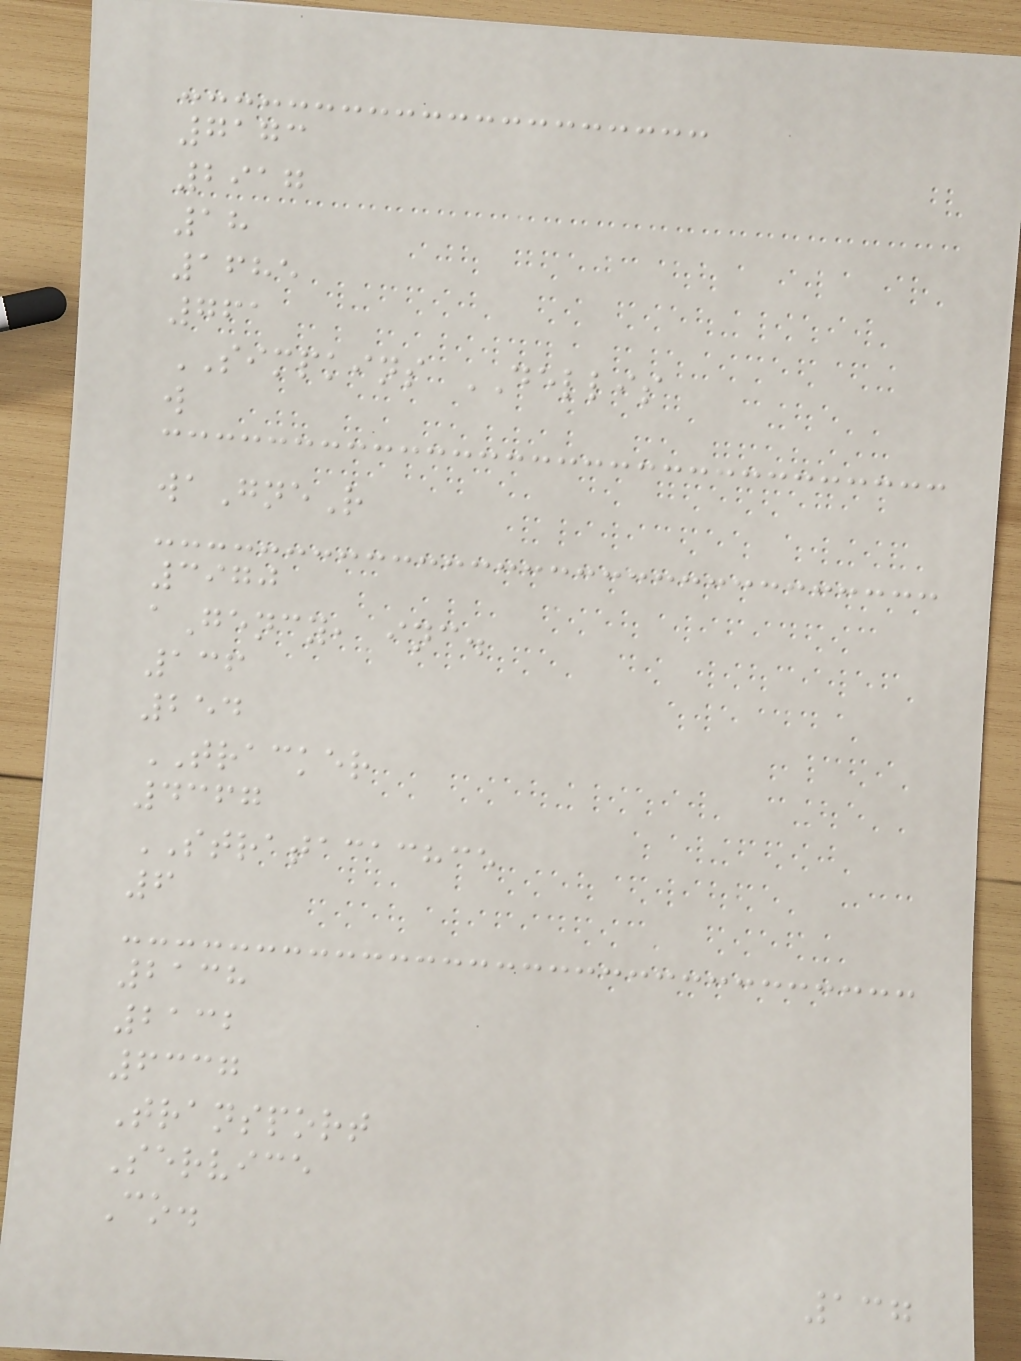7173
2917
18
1685
761
SIMPKINS DELLIS
w
waGneR
3970
aGency, inc.
136
254
TRACKER
4367
STRATACACHCE
6
2138
2132
6337
Transport
Service
Co.
137
